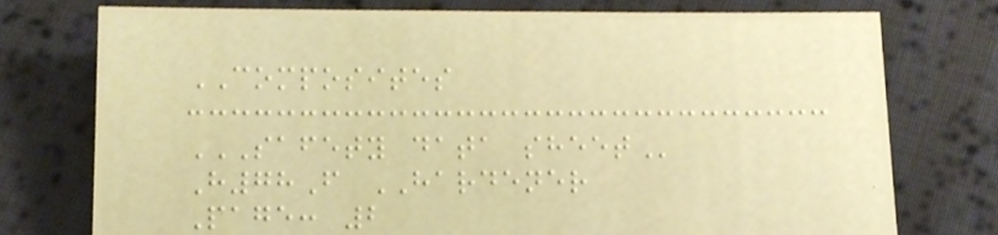COMPOSITES
SAFETY DATA SHEET
H78F HARDENER
Page: 2
